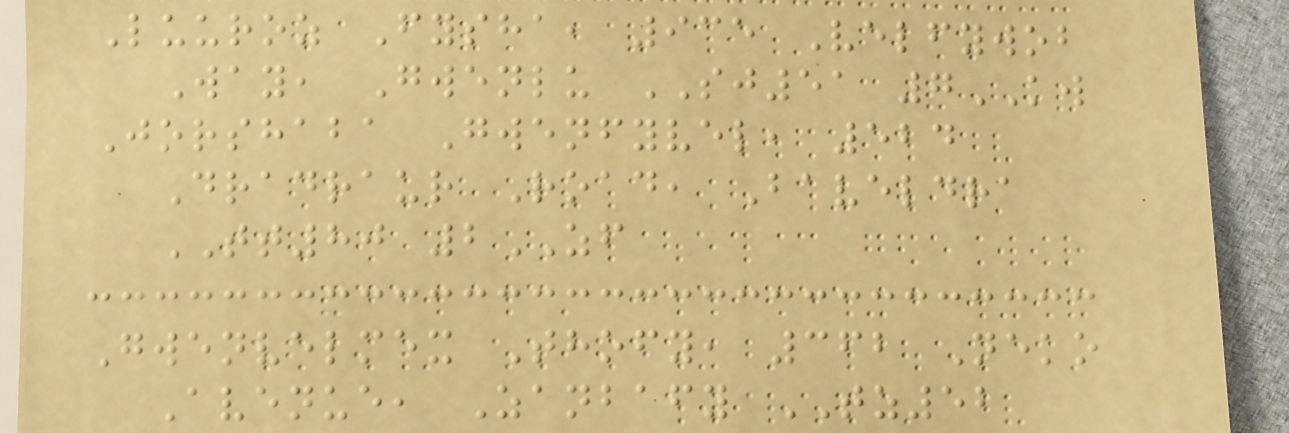Luuroz Fysha, 935 Velfywob
Way, Gwenlu SJ51 7KW
Jorshaba Gwenfyvel, 524
Dradraur Road, Baveldra
TT80 2ZF
Gwenvelmex Thofy, 362 Neko
Avenue, Zanbafy TZ52
